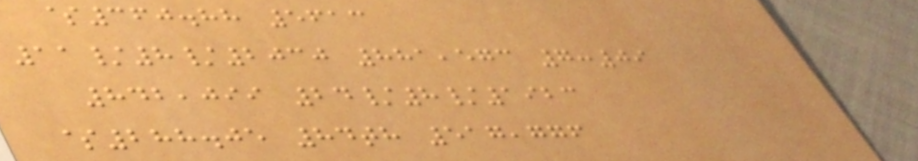$360.88 5613
11/8/2030 881,573 7:09
842,099 24/8/1923
$288.05 84th 517,776
